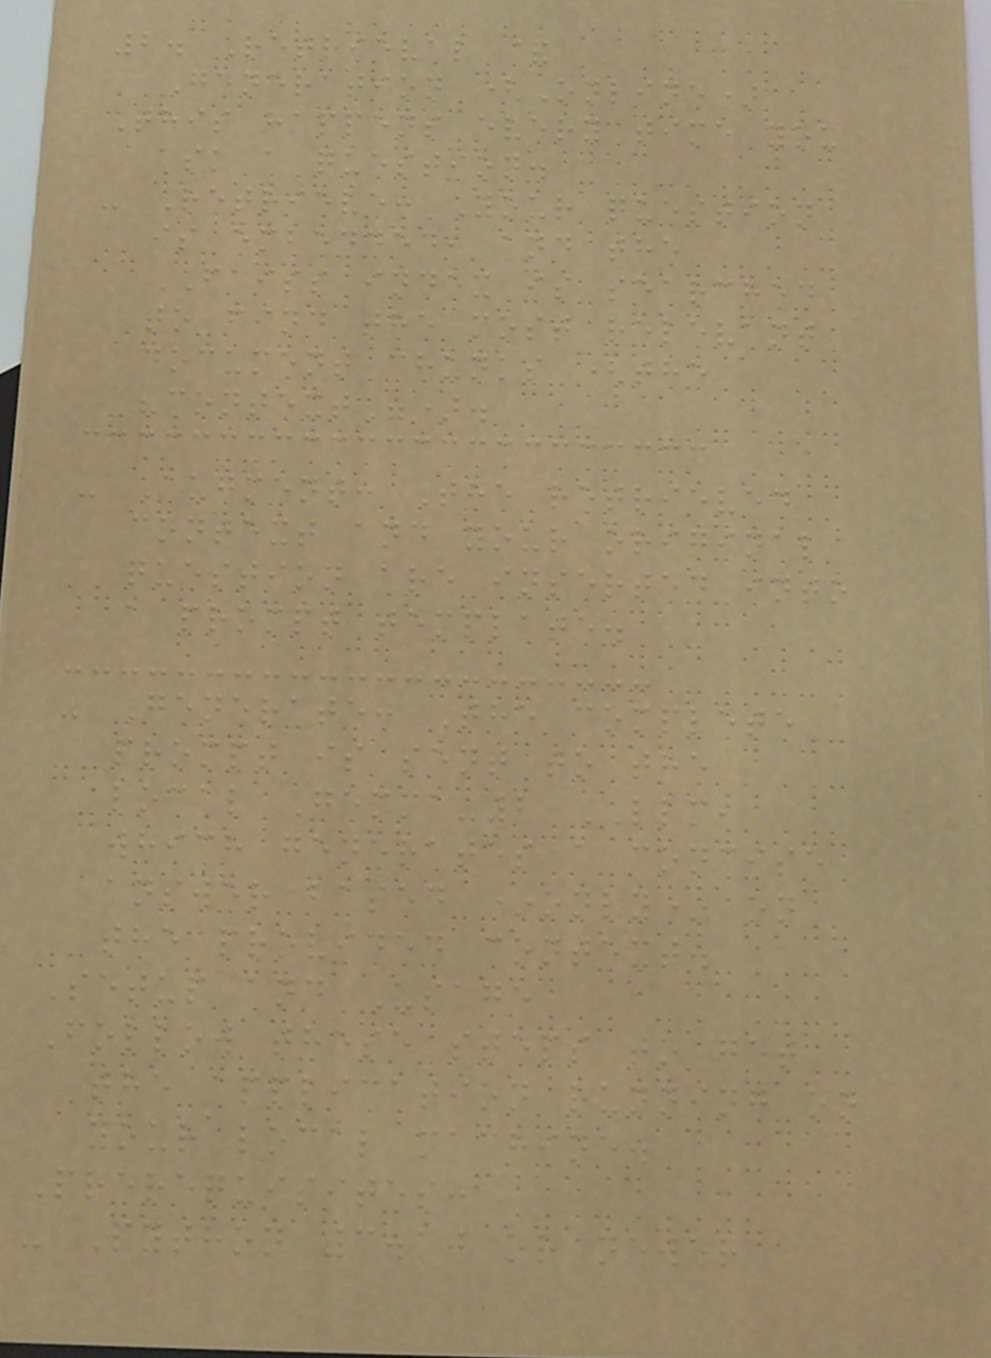2. Retrieval &
Generation (Online)
This happens every time you
ask a question.
- Retrieve: Your question
is embedded, and the
FAISS index is searched
to find the most relevant
document chunks (the
"context").
- Augment: The retrieved
context and your original
question are inserted into
a prompt template.
- Generate: The complete
prompt is sent to the
local Gemma-2 LLM,
which generates a concise
answer based *only* on
the provided context.
Setup and Usage
Follow these steps to get
the application running on
your local machine.
Prerequisites:
- Python 3.10 or newer
